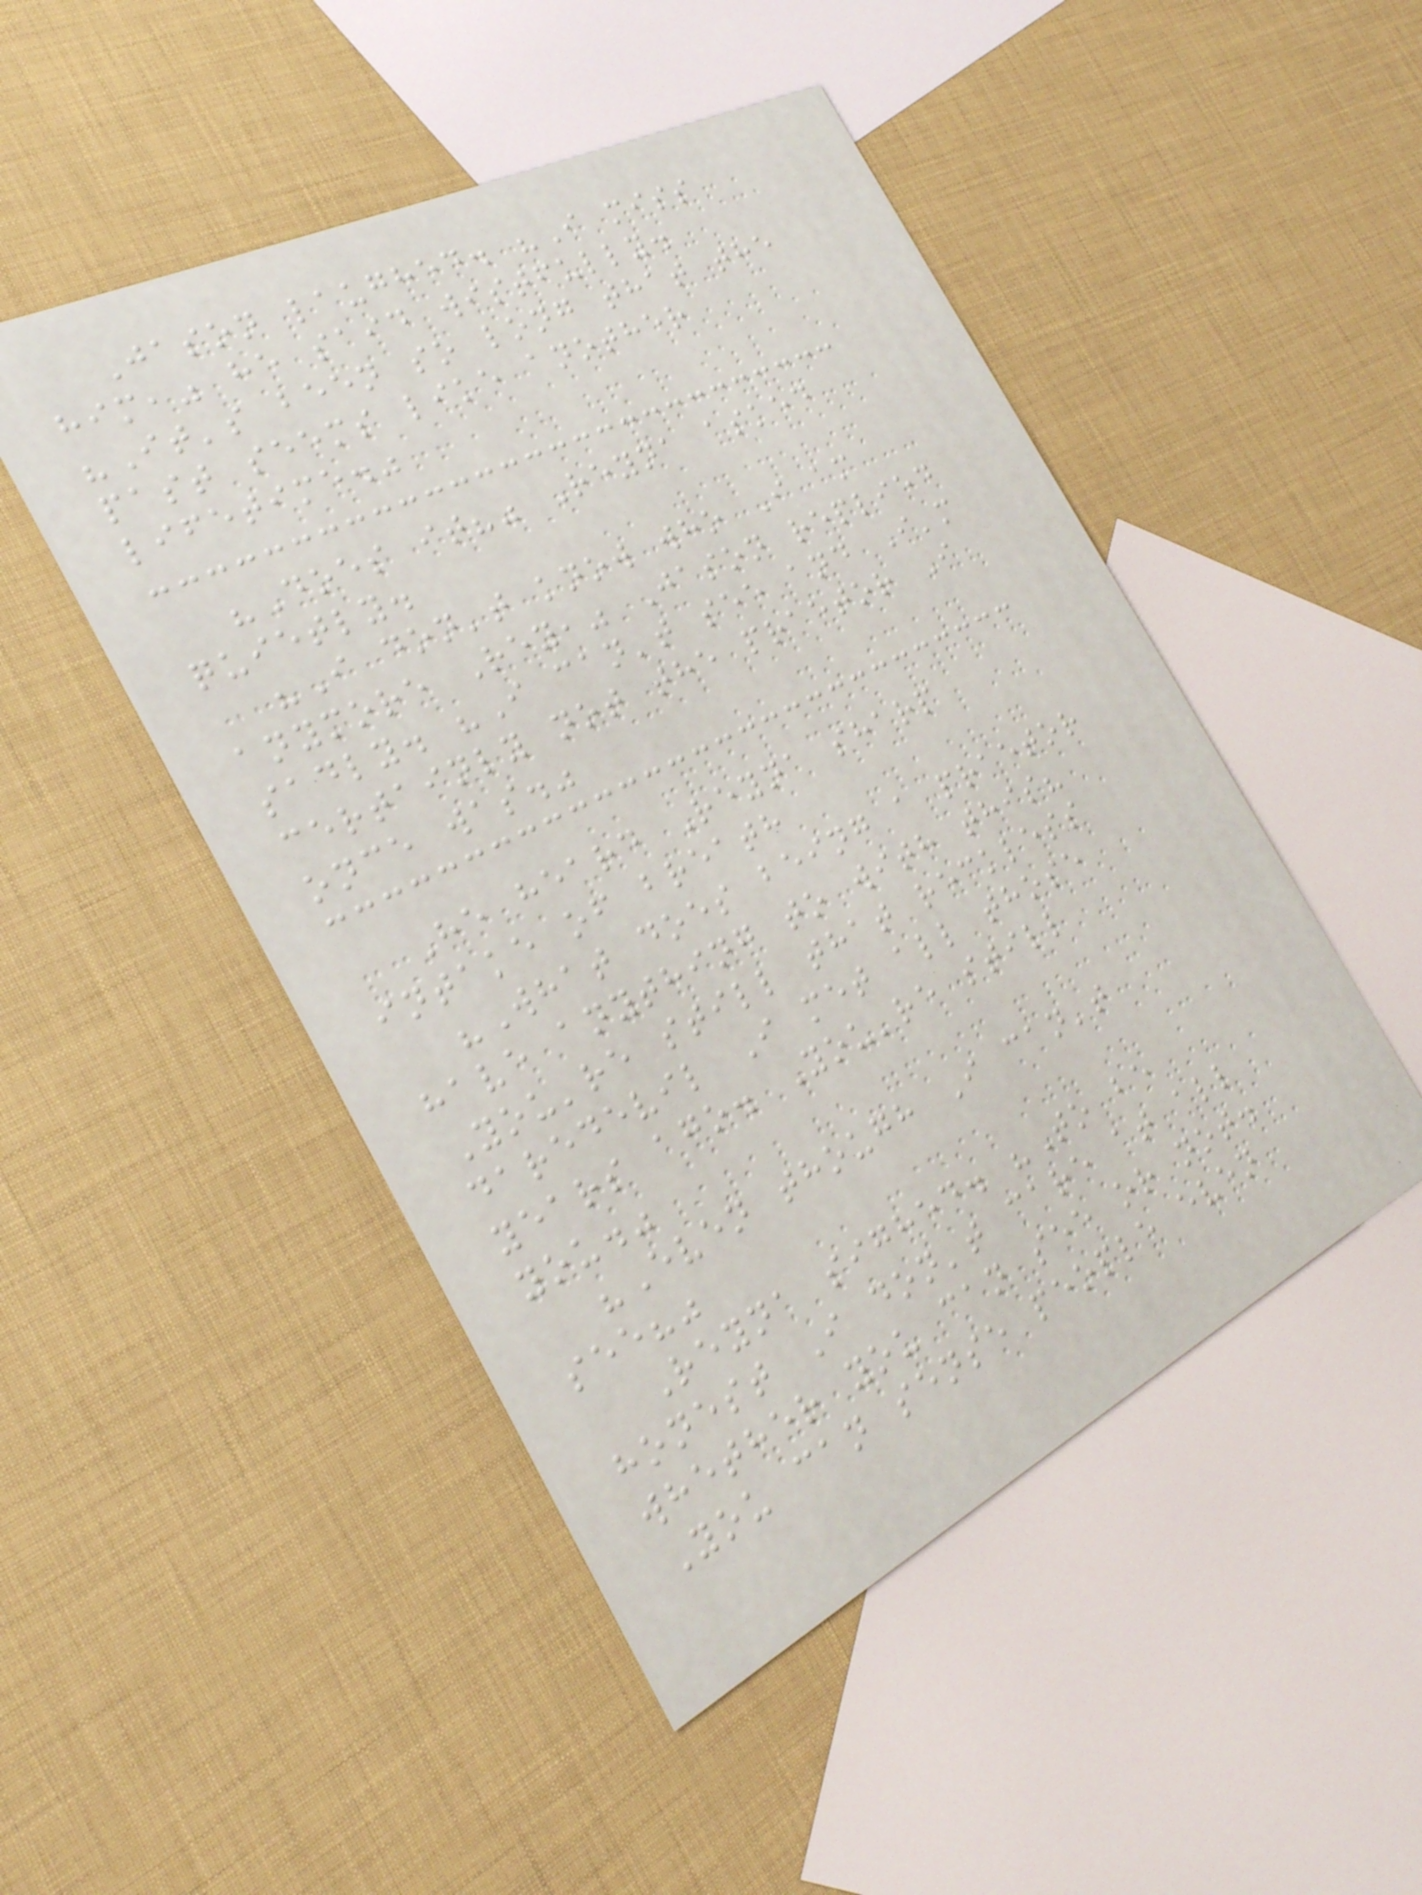Jason laughed. "I miss
him," he said wistfully.
"It's been so long that the
past seems like another
lifetime."
"Does it?" Reyna asked
quietly.
"I don't know who I am
anymore Rey," Jason replied
sadly. "I can't see and I'm
certainly not the praetor I
once was."
He heard Reyna sharp
intake of breath
"What does being a praetor
have anything to with this?
You're still that reckless
daredevil I met all those
years ago. You're still
you."
"Even though I can't
see?"
Reyna sighed. "To be
honest I don't care at all
whether you can see or not.
You can sense people even
